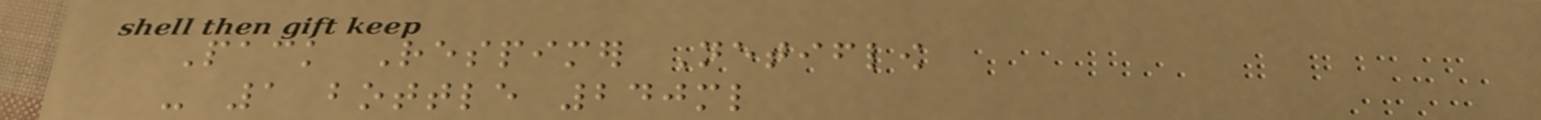Pack Respimer Netiflow
- 1 bottle 240ml
